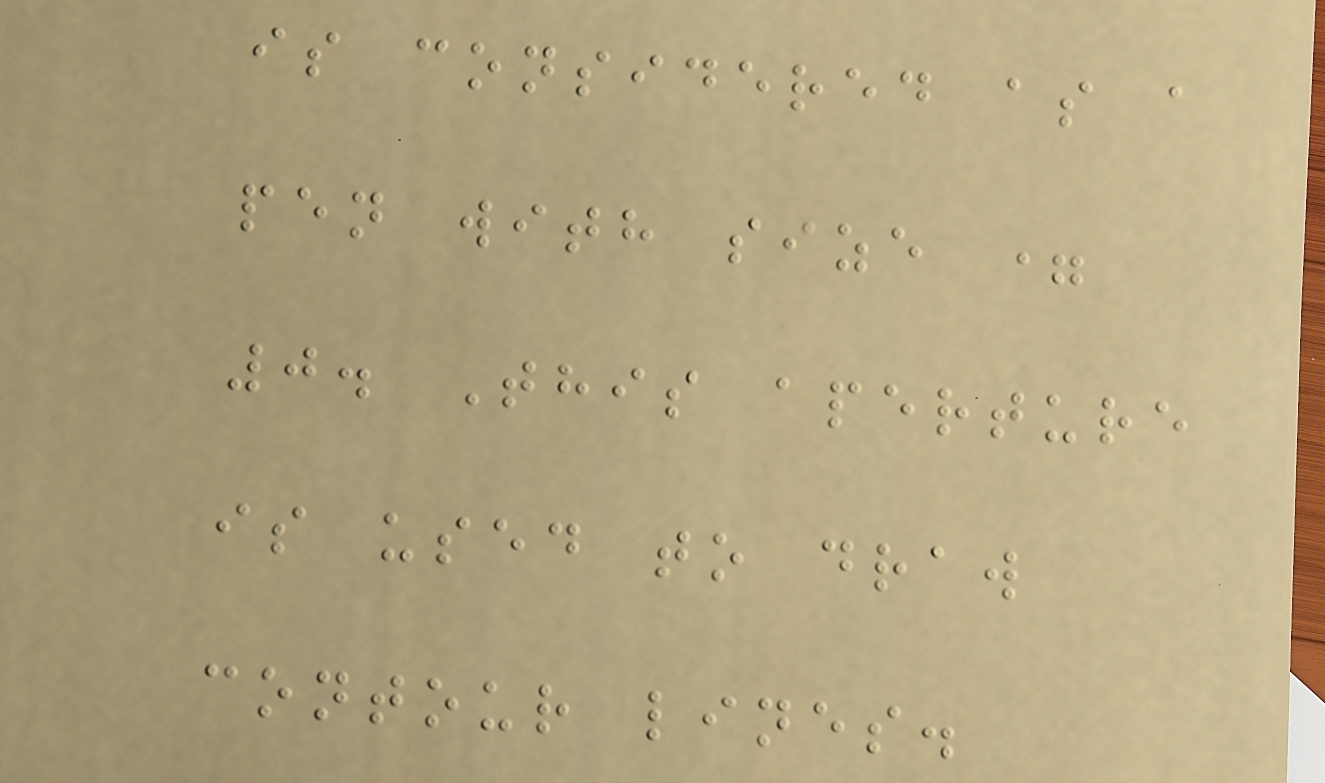is considered as a
pen with size =
0. This aperture
is used to draw
contour lines.
